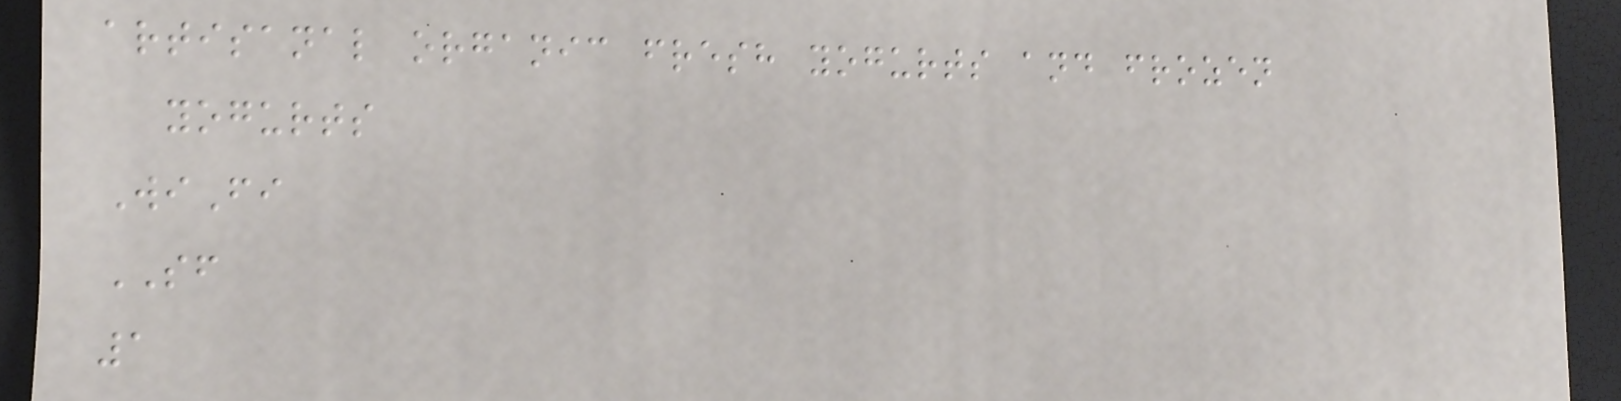artisanal organic fresh yogurts and frozen
yogurts
WiFi
SF
1
